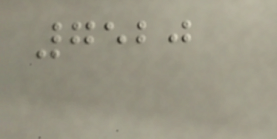7520
